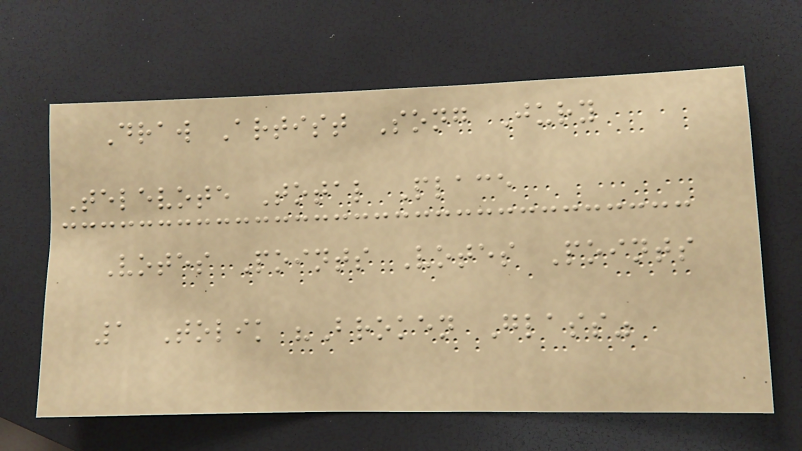Draw Artist Song Jury
Televote Total Place
Votes Points Votes Points
1 Tolik "Broken Glass"
